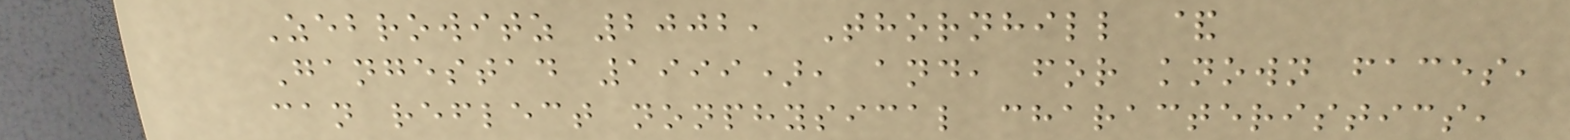Zebrowitz 2002, Thornhill &
Gangestad 1999), and, for known faces,
can reflect nonphysical characteristics,
